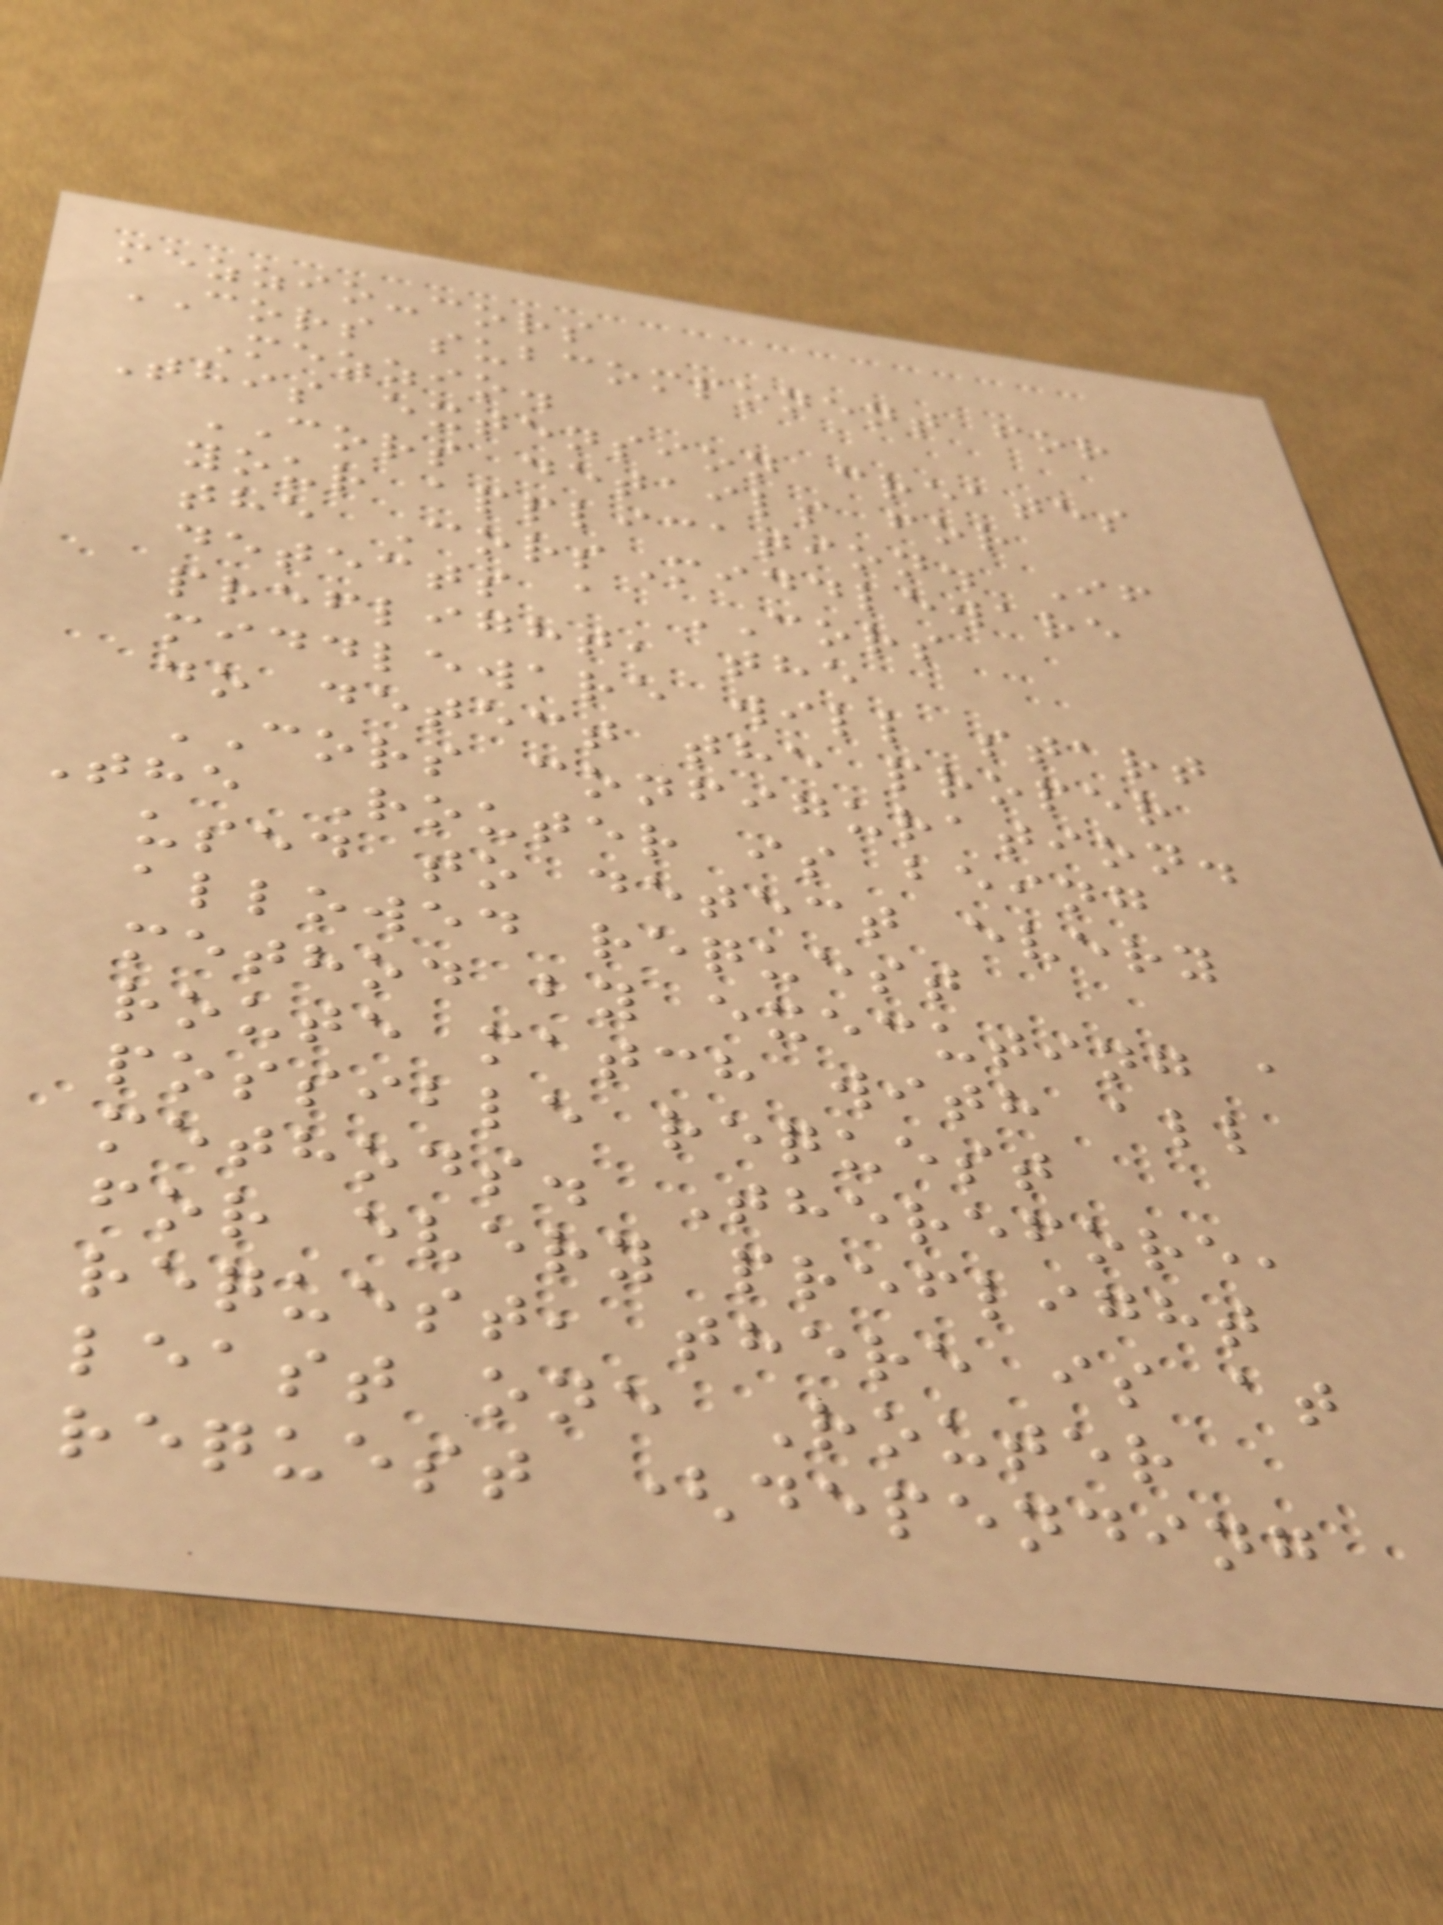mezzio-cors
CORS subcomponent for
Mezzio.
This extension creates
CORS details for
your application. If
the CorsMiddleware
detects a CORS
preflight, the
middleware will start
do detect the proper
CORS configuration.
The Router is being
used to detect every
allowed request
method by executing a
route match with all
possible request
methods. Therefore,
for every preflight
request, there is at
least one Router
request (depending
